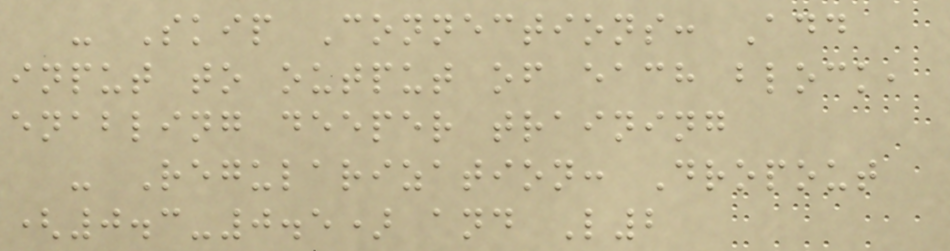- Skip Connections: Add
input to output of each block,
enabling deeper training
- Regularization: Dropout
(0.3-0.5) and L2
